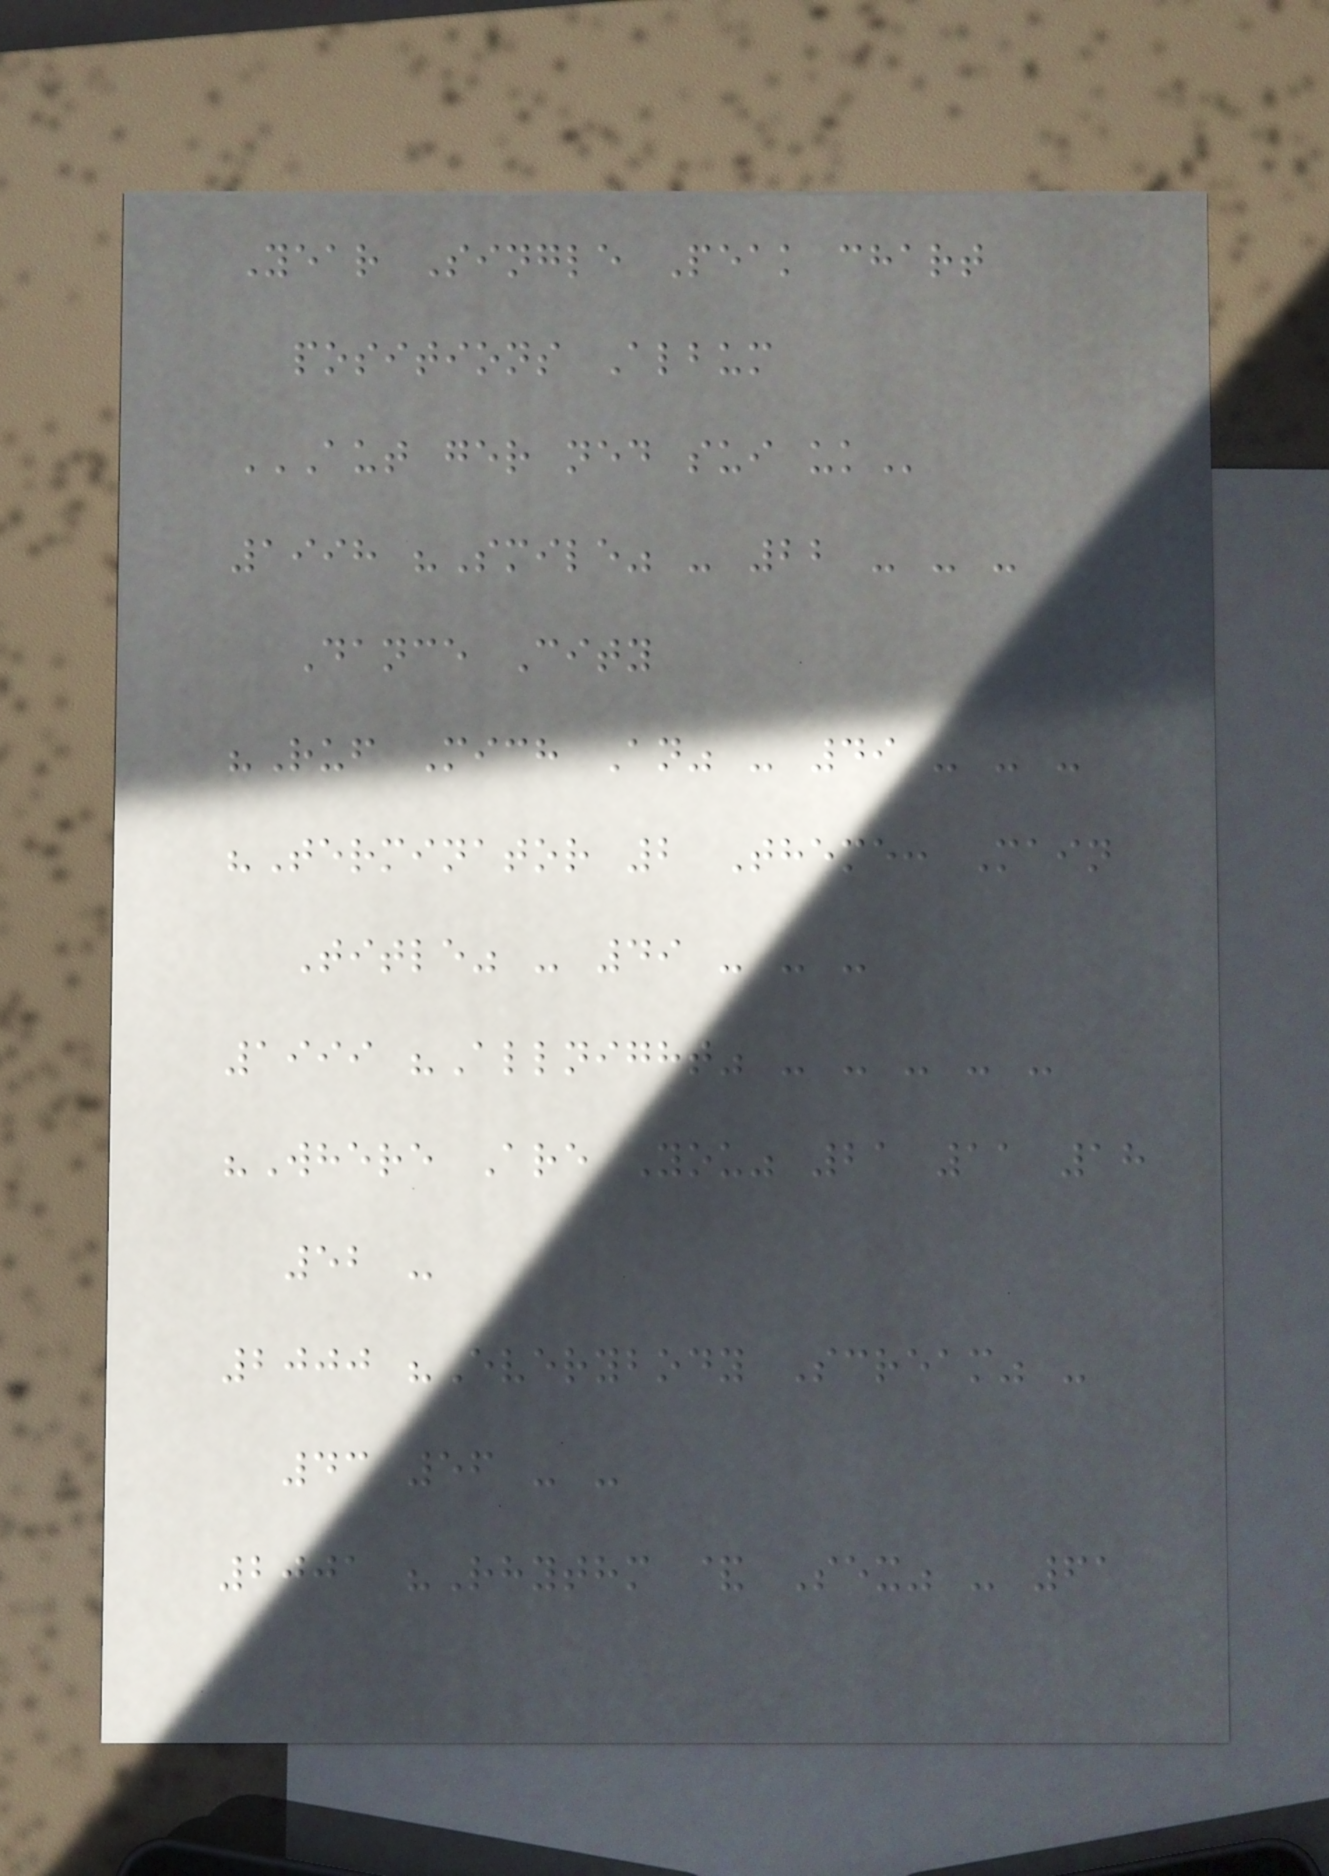Year Single Peak chart
positions Album
AUT GER NED SUI UK
1998 "Smile" - 22 - - -
Dance City
"Ruf Mich An" - 49 - - -
"Terminator 2 Theme: Main
Title" - 49 - - -
1999 "Allnight" - - - - -
"Where Are You" 21 11 18
52 -
2000 "Everybody Scream" -
43 56 - -
2001 "Rhythm & Sex" - 61
